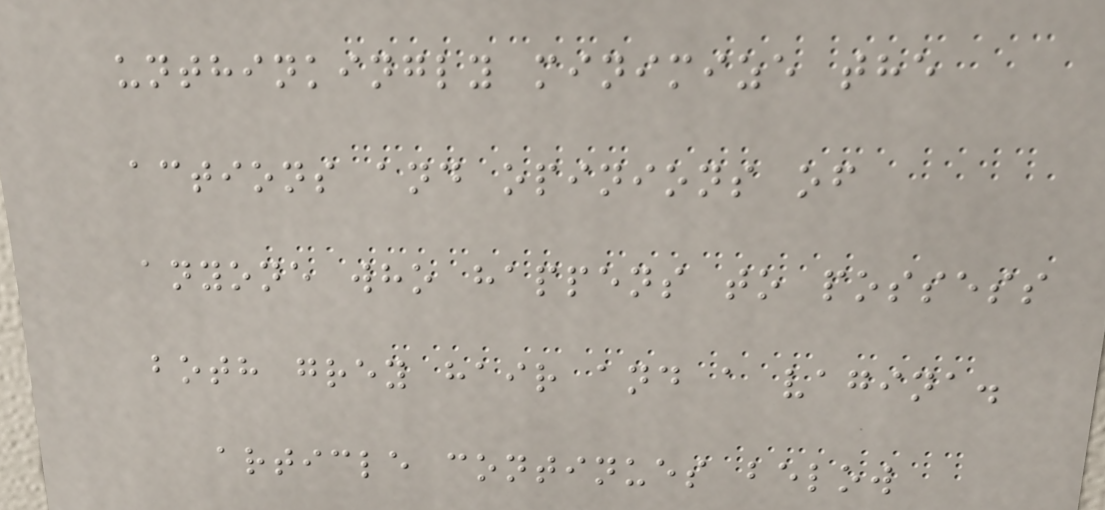unthinkingly minimize the
actions and opinions of
anyone who happens to possess
both grey hair and a vagina.
article continues below
